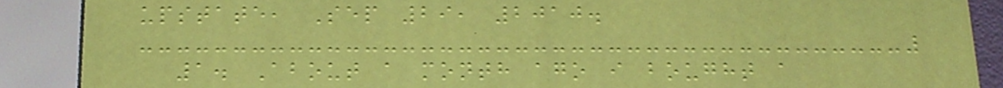upstate, Sep 29, 2010.
1. About a month ago i bought a
